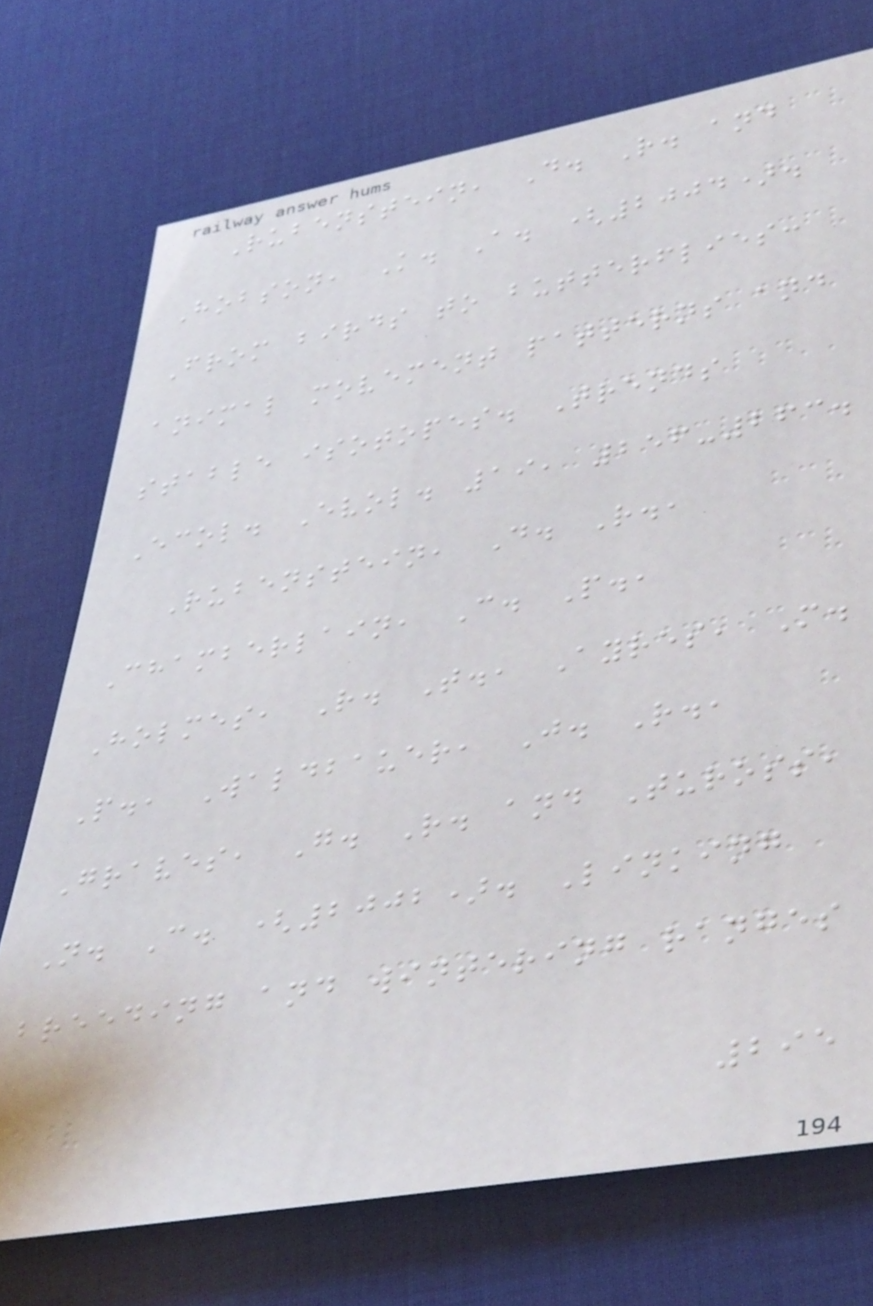Rubenstein, D. R. and
Hobson, K. A. (2004).
From birds to butterflies:
animal movement patterns and
stable isotopes. Trends
Ecol. Evol. 19, 256-263.
Rubenstein, D. R.,
Chamberlain, C. P.,
Holmes, R. T., Ayres, M.
P., Waldbauer, J. R.,
Graves, G. R. and Tuross,
N. C. (2002). Linking
breeding and wintering ranges
295
